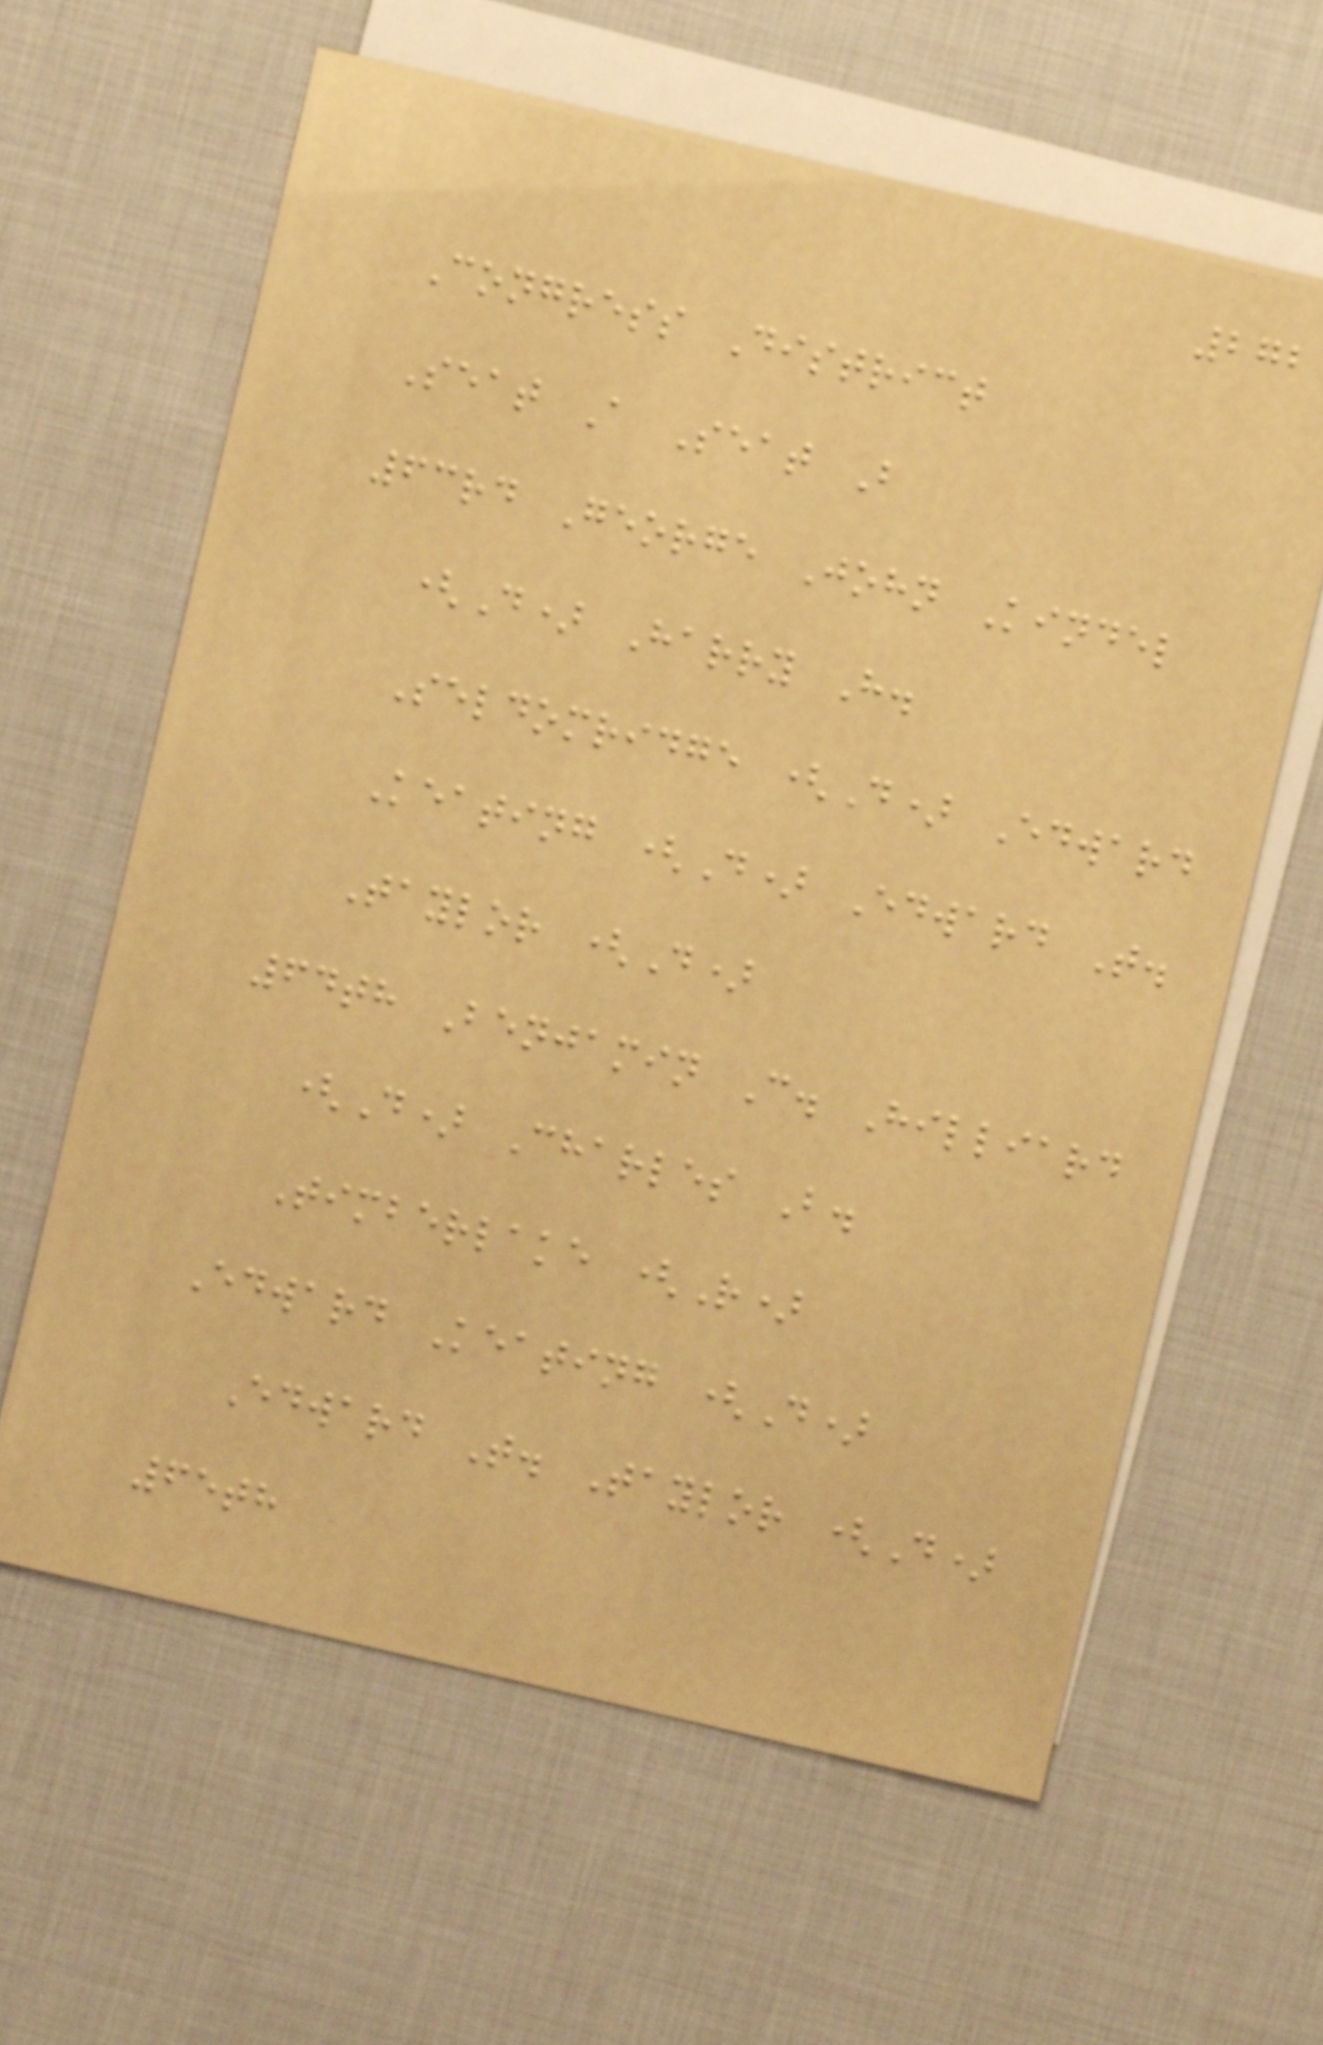272
Congress District
Seat A Seat B
63rd George John Kindel
(D) Harry H.
Seldomridge (D) Edward
Keating (D) Edward T.
Taylor (D)
64th Benjamin C. Hilliard
(D) Charles B.
Timberlake (R)
Edward Keating (D)
Edward T. Taylor (D)
65th
